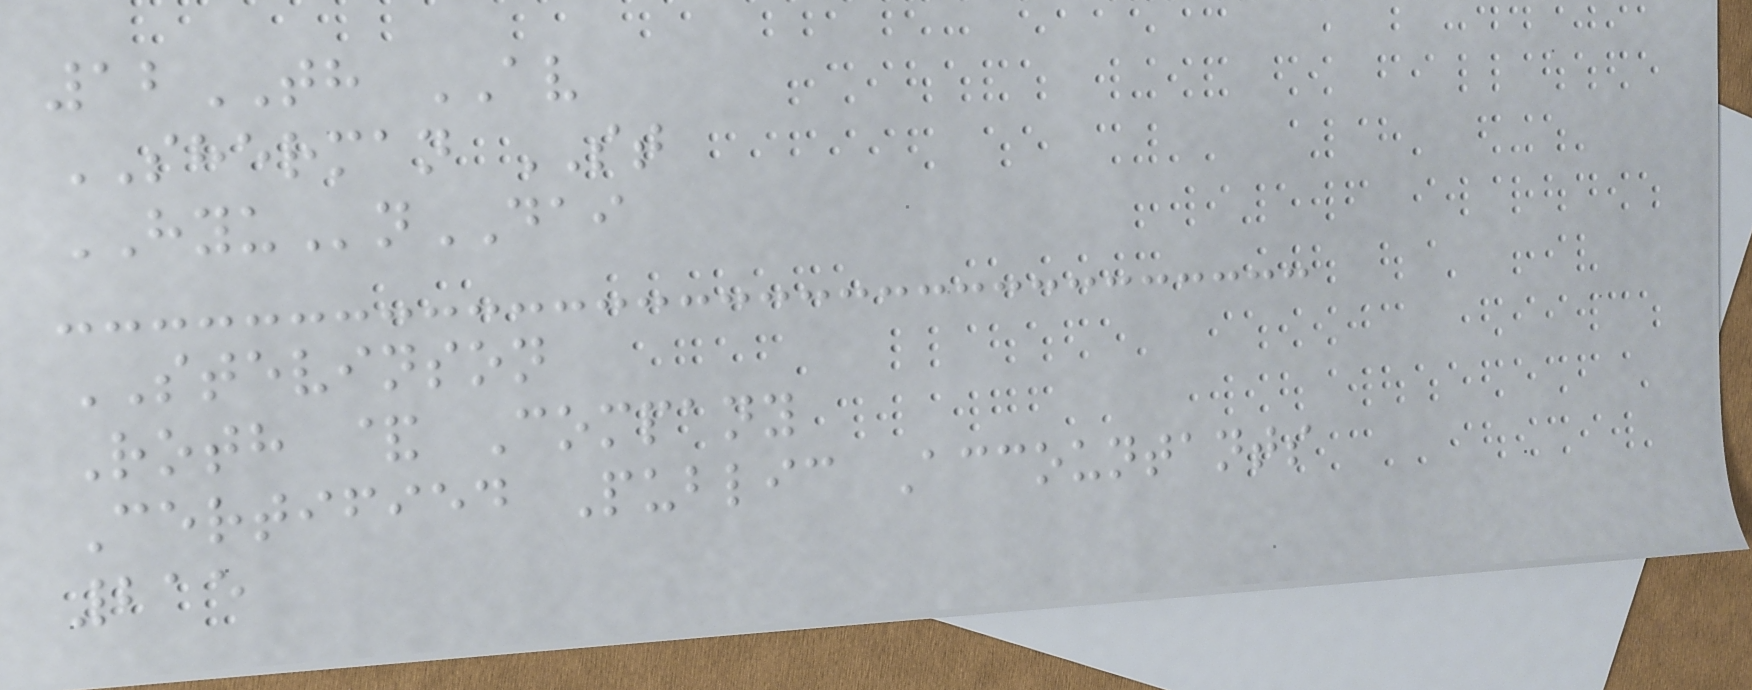12TH AV
SHERMAN ST
HYUnDAI
STEVINSON
Roth & Company
Certified Public Accountants
215
